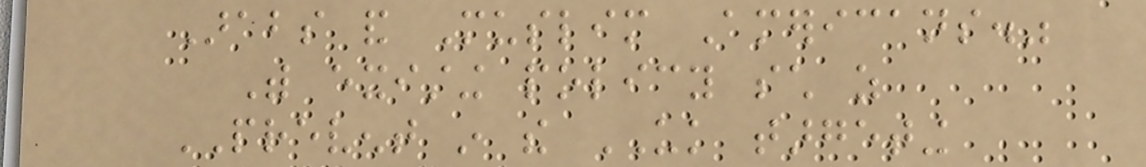Arabs and Muslim Americans."
With existing policy such as
PREVENT in the UK targeting
